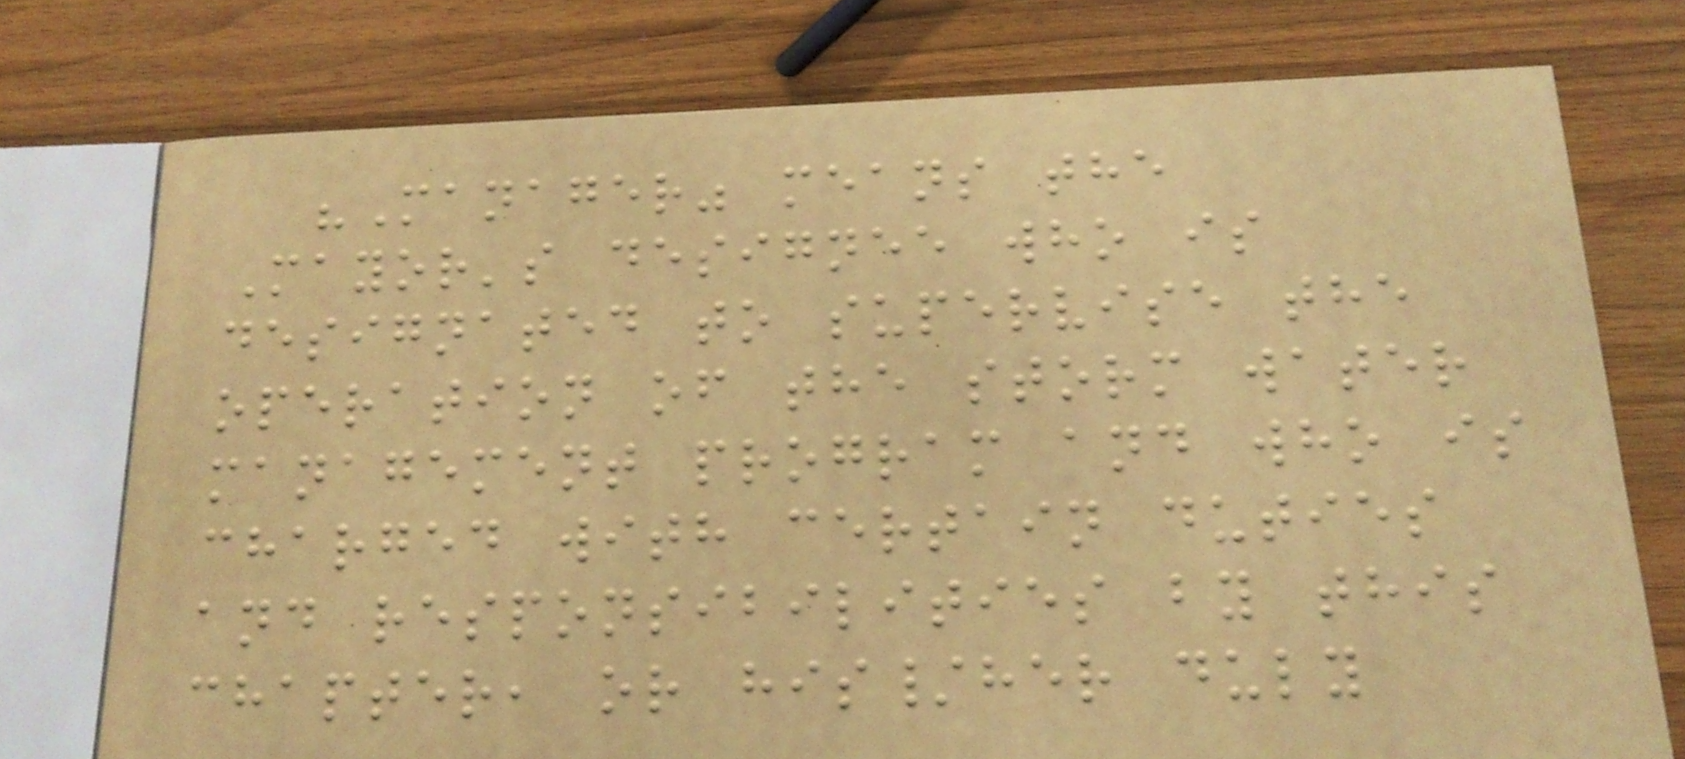"Manager" means the
Mayor's designee who is
designated to supervise the
operation of the storm water
management program and who is
charged with certain duties
and responsibilities by this
chapter, or his/her duly
